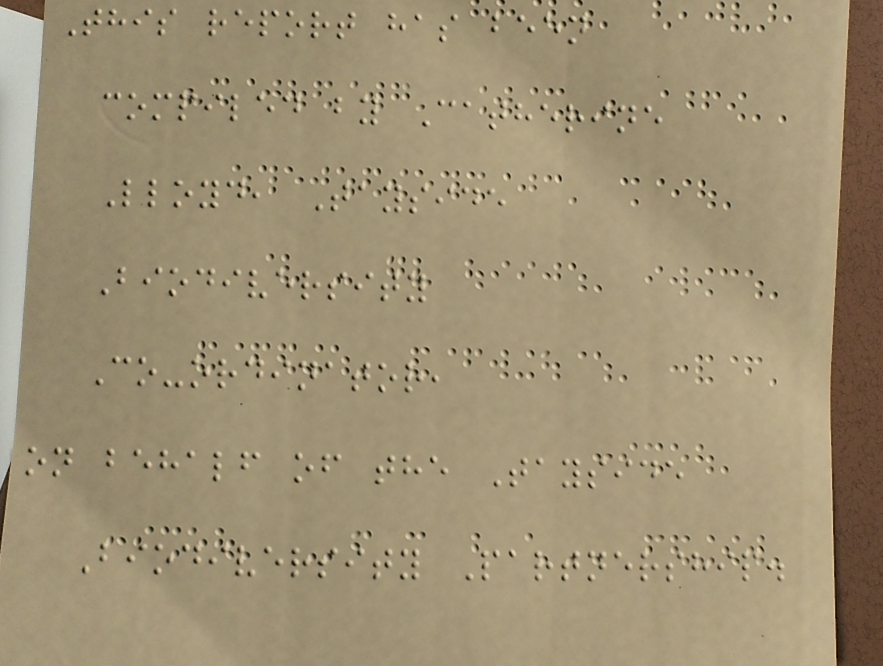This report has been
compiled by Catherine
Lloyd, Tayside
Biodiversity
Co-ordinator,
on behalf of the Tayside
Biodiversity Partnership.
